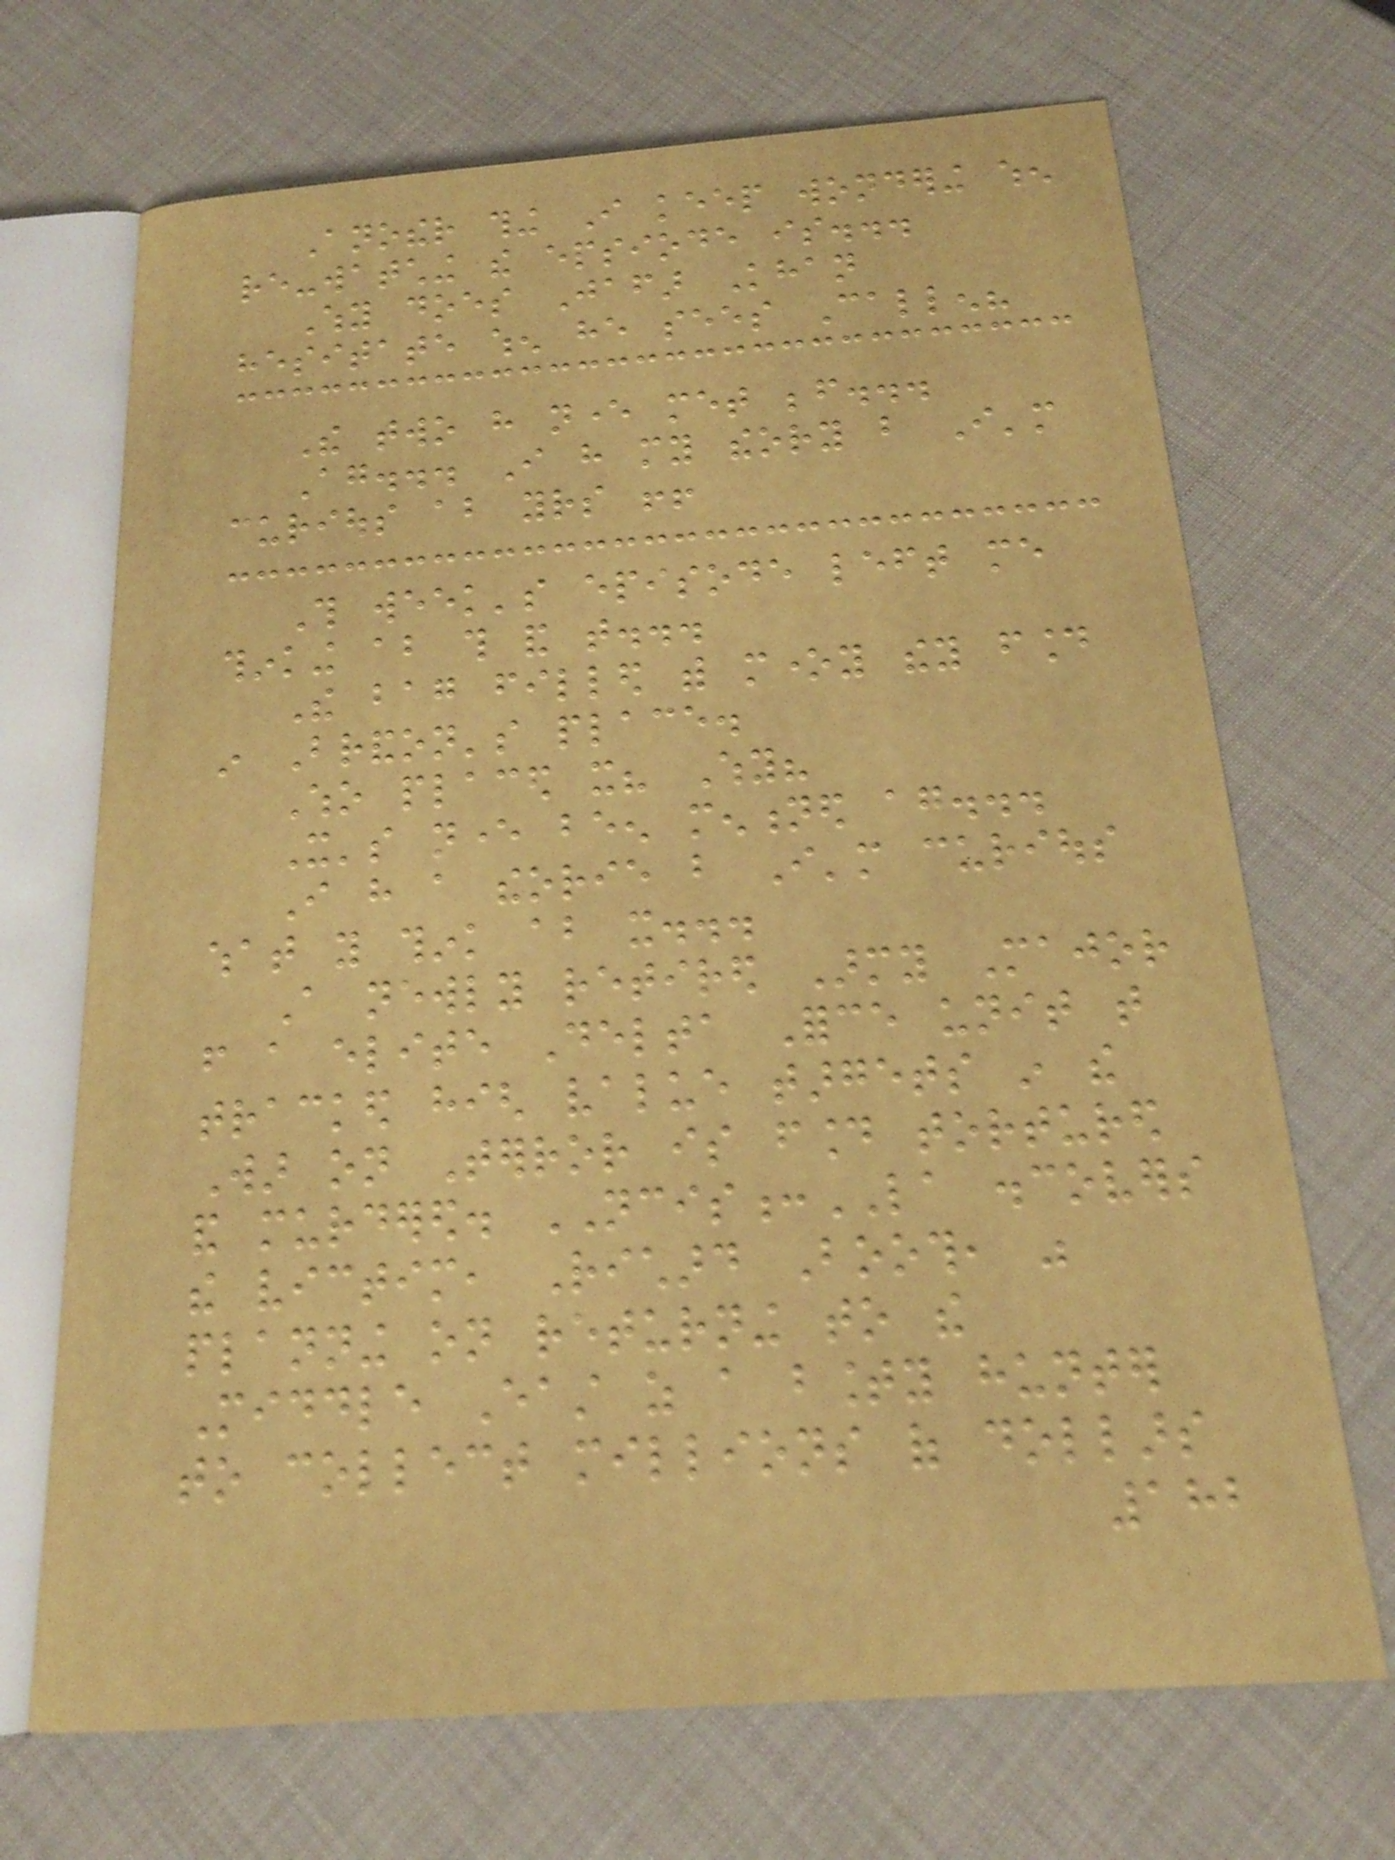Another thing I keep wondering when
re-watching the epsiode is...
Why does Jafar Khan
hesitate when he sees Callen?
The two have never met before...
Again... I have my theory but I'm
curious about yours !!
This week's episode left me
thinking about this and that...
The bag filled with money they found
in Brandon's place.
Who placed it? Why?
It's never been mentioned again...
I have a theorie but I'm curious
what you think about it...
A newly retired Army Major
from a elite Delta Force unit that
tracked high value targets in the
War on Terror is found tortured
and murdered. NCIS:LA discovers
the victim, Richard Booth, was
planning on returning to the
Middle East as a bounty hunter
to collect millions of dollars
182
